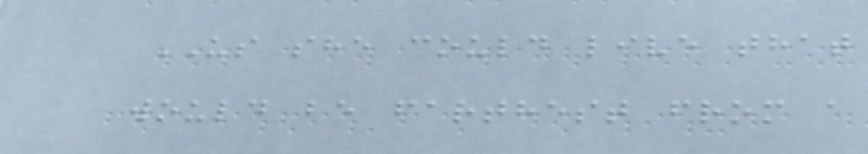US she could live that
would be farthest from a
